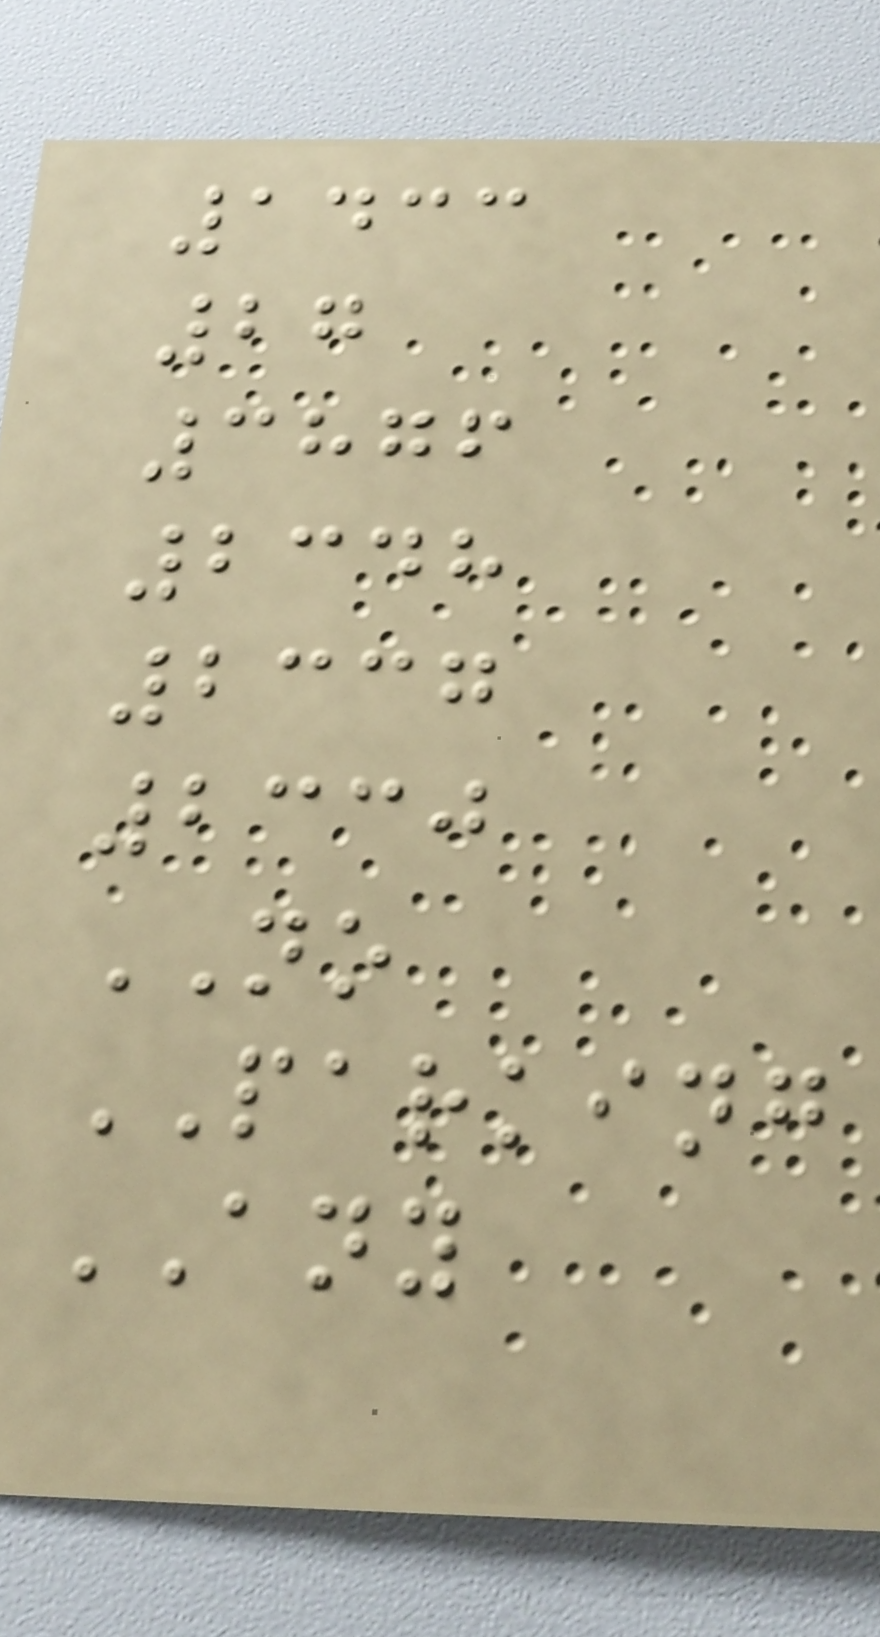1433
27
3876
2348
2337
2330
NO
PARKING
ANY
